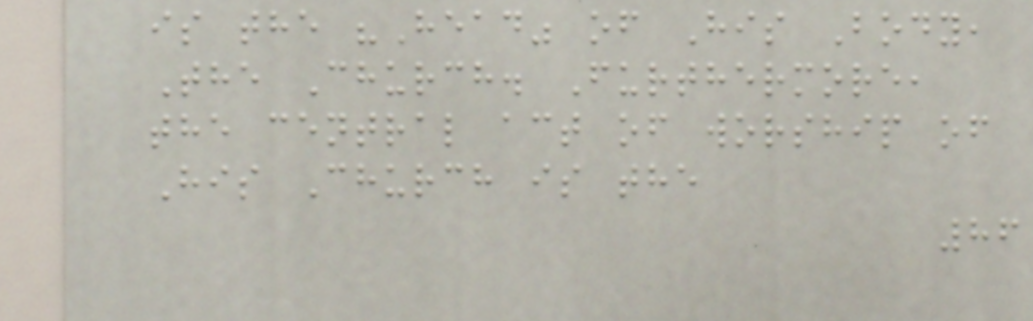is the "Head" of His Body,
The Church. Furthermore,
the central act of worship of
His Church is the
86
